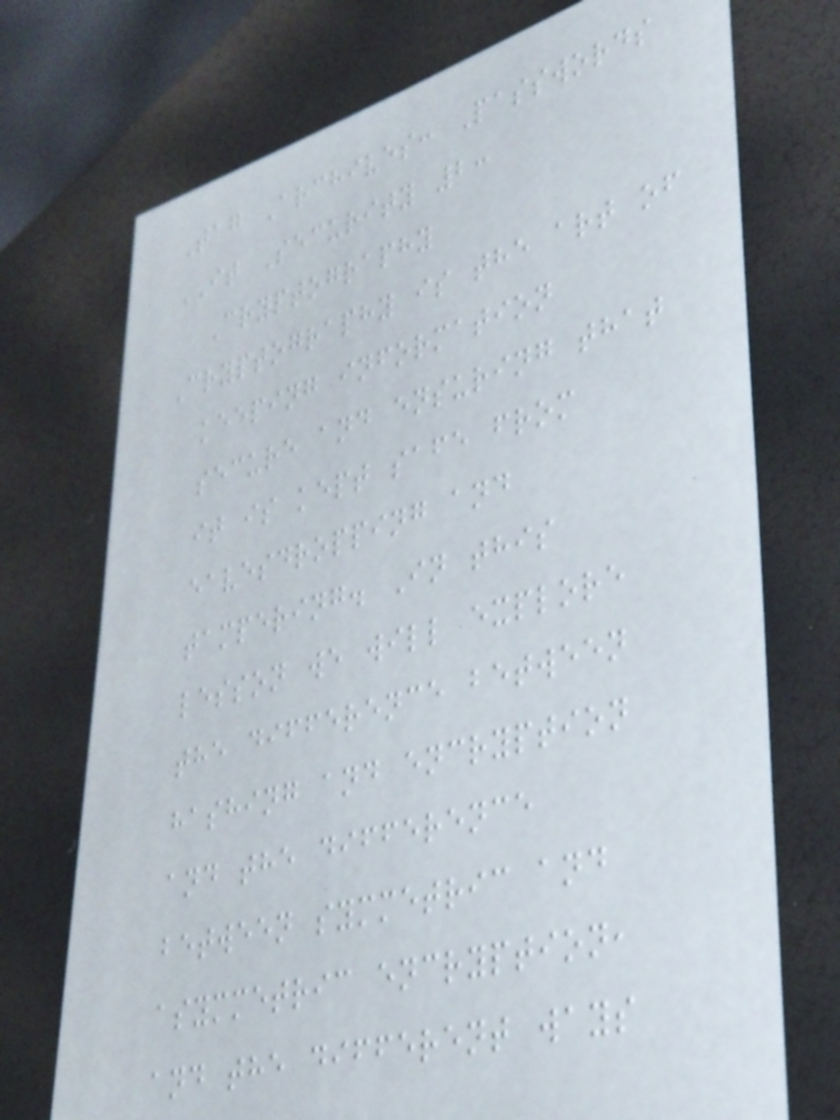Tag Archives: Passwords
IT Security 2:
Cryptography
Cryptography is the art of
keeping information
secure and ensuring that
it is kept safe from
eavesdropping and
tampering. In this
lesson we will explore
the difference between
hashing and encryption
and the difference
between symmetric and
asymmetric encryption,
and the different ways
